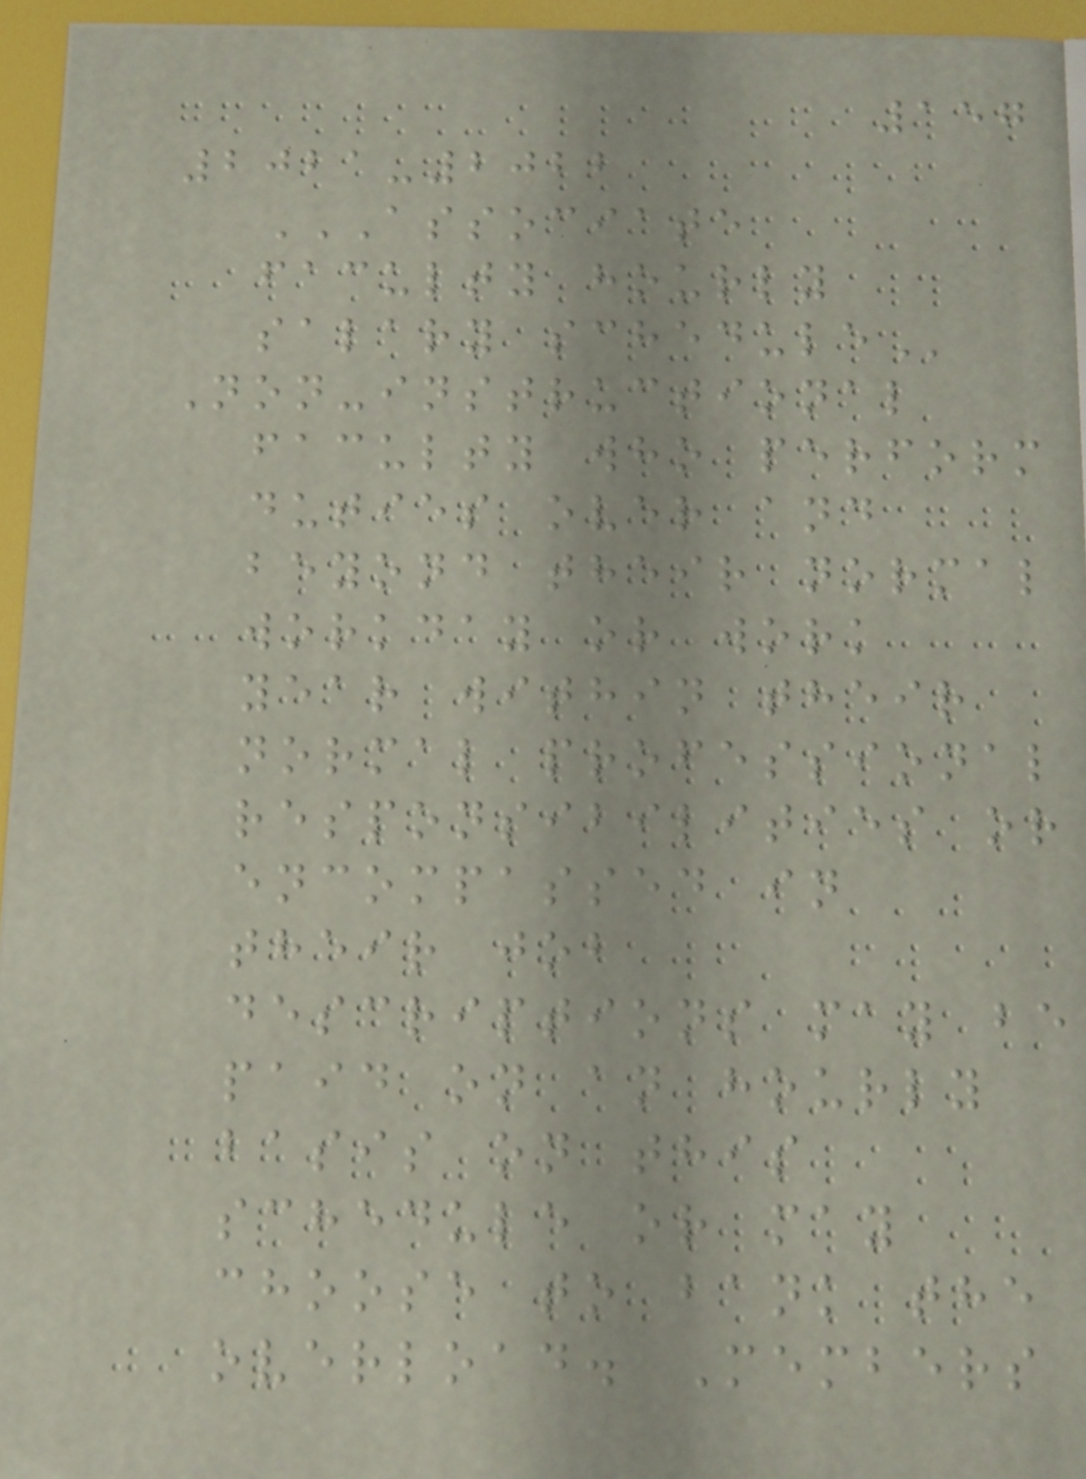157
2021-2022
ASSOCIATE
FACULTY HOURLY
SALARY SCHEDULE
Non-instructional
faculty who perform
duties over and
beyond their normal
workday or work
year within their
normal professional
responsibilities or
encompassed in
their job
descriptions may be
paid on an hourly
basis on this
schedule or may
choose to bank the
overload. Members
